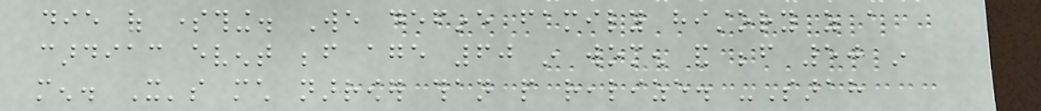die of something. We define family history as a
cardiac event before age 60 in women and before 50 in
men. It's much narrower than people realize. -Sarah
